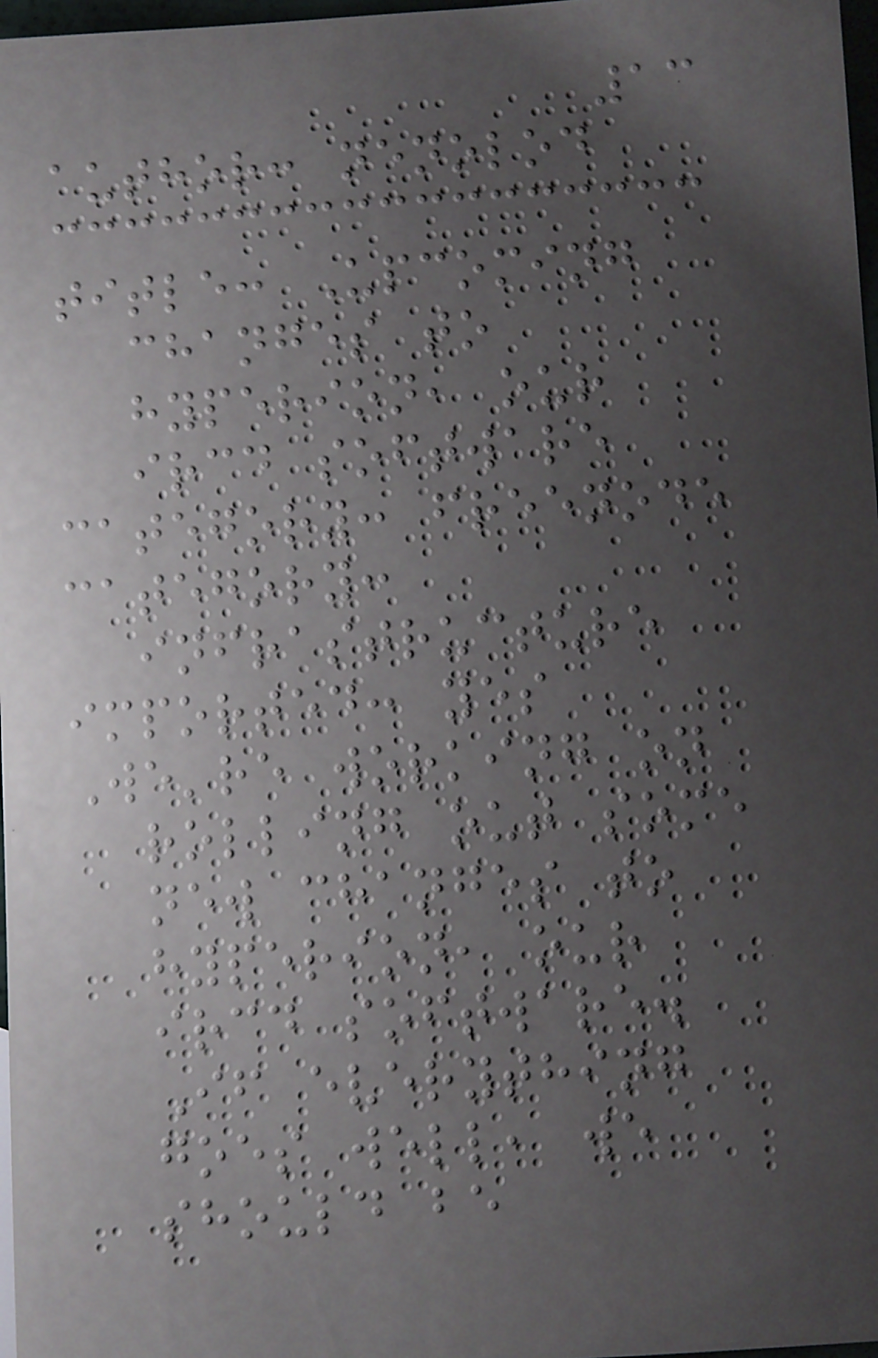13
author: nenolod
title: Upcoming
changes to
hyperion, our
ircd software
category: freenode
category:
infrastructure
imported: yes
We're working on
rolling out some
new changes to
hyperion, our
ircd software.
If everything
goes well, we
should be
